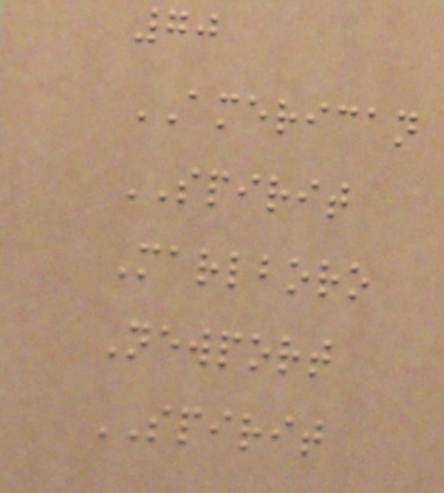70
AMERICAN
SPIRIT
Marlboro
Newport
SPIRIT
